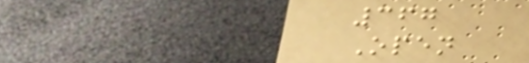367
Open
